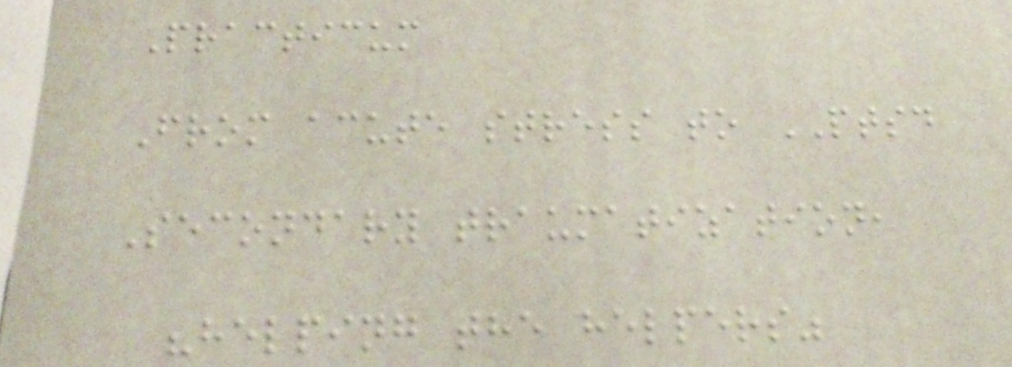Practicum
From acute stress to PTSD
Secondary traumatization,
"helping the helpers"
